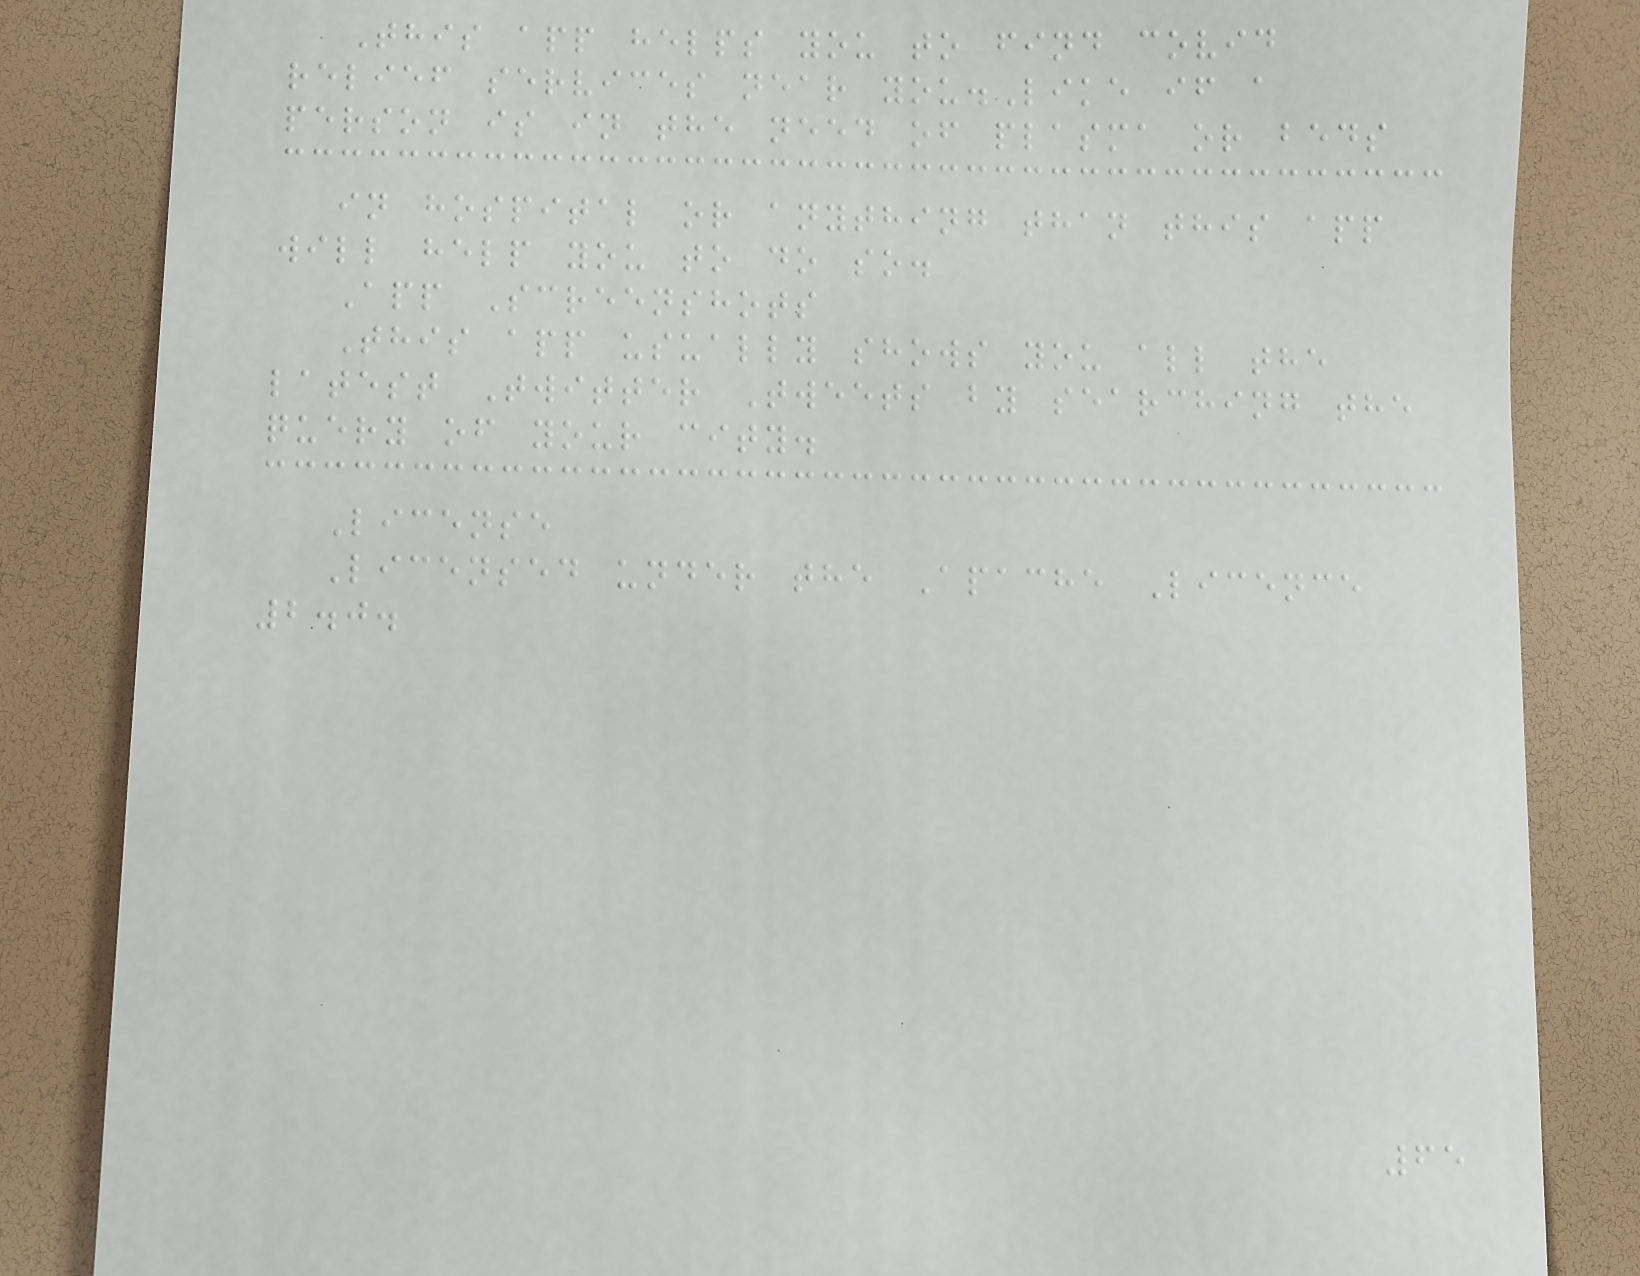This app helps you to find covid
relief services near you.Like if a
person is in the need of plasma or beds
in hospital or anything than this app
will help you to do so.
App Screenshots
This app usually shows you all the
latest Twitter Tweets by searching the
query of your city.
License
Licensed under the Apache Licence
2.0.
65
